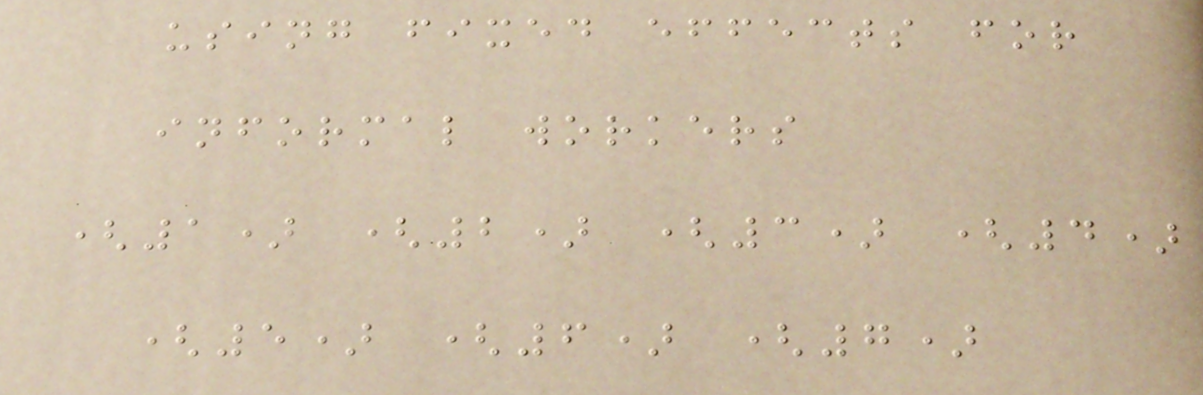using fixed effects for
informal workers
(1) (2) (3) (4)
(5) (6) (7)
